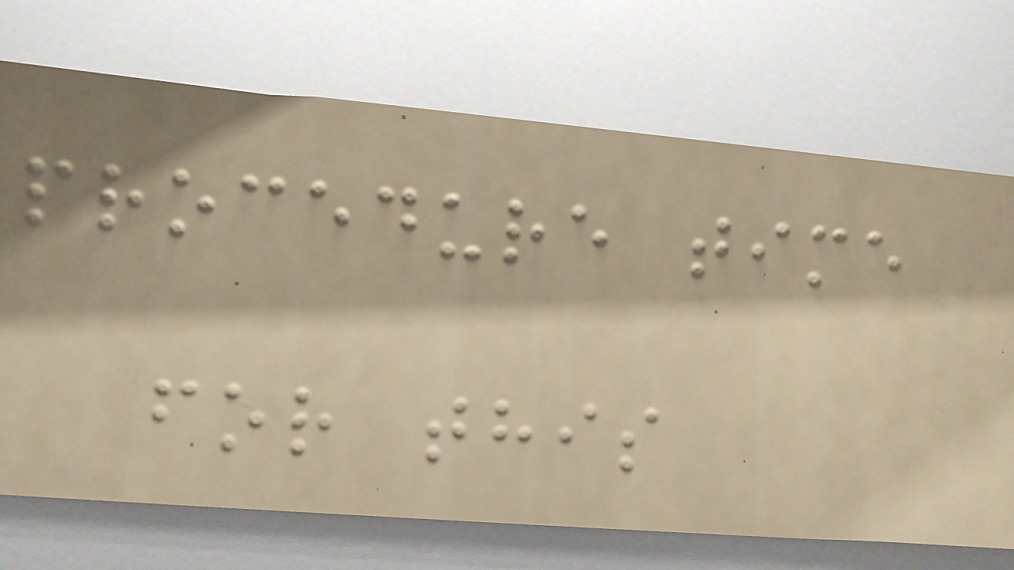procedure time
for this
